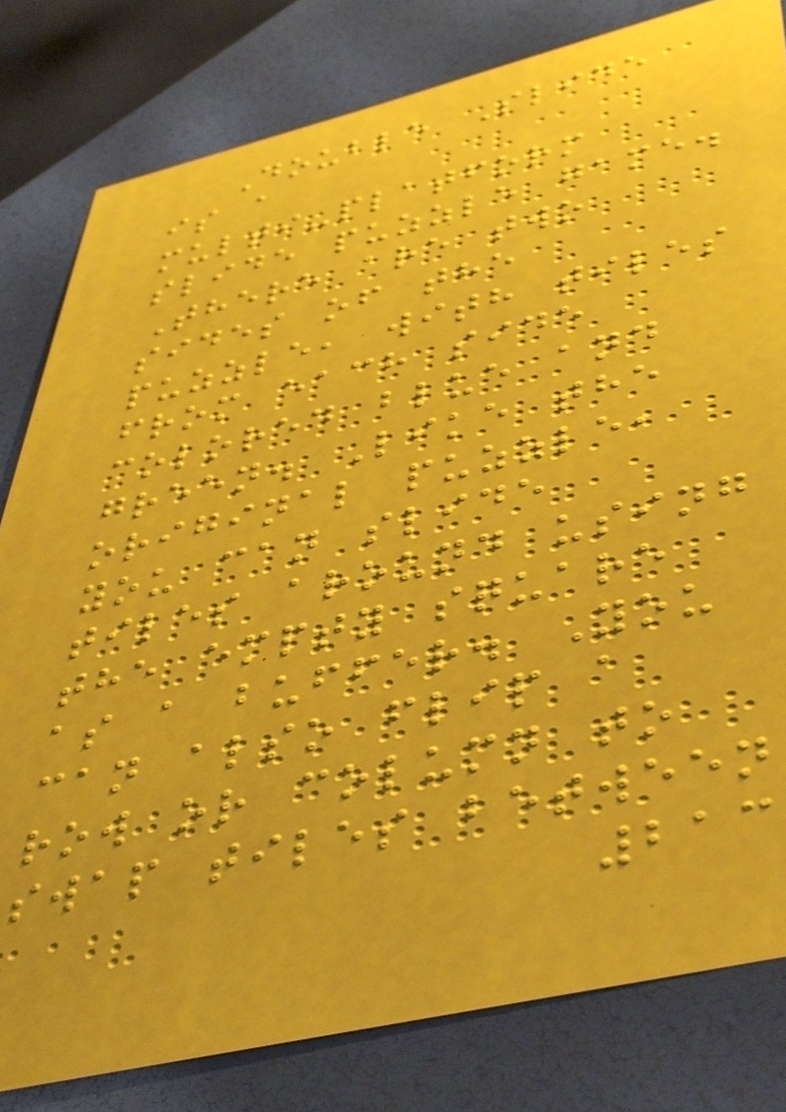Double Slide
is a
multi-platform
slide puzzle game.
There are two
sides of the
puzzle, with tiles
from each side
colored blue and
green. Like the
original puzzle,
you can slide
tiles around using
the empty square
as a buffer. You
can also flip a
row or column to
swap tiles between
213
